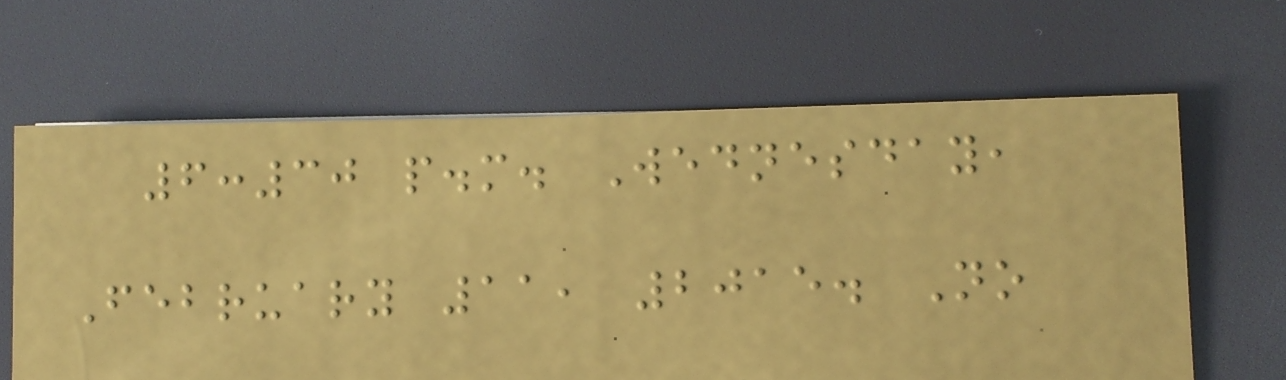6:30 p.m. Wednesday,
February 11, 2015. No
